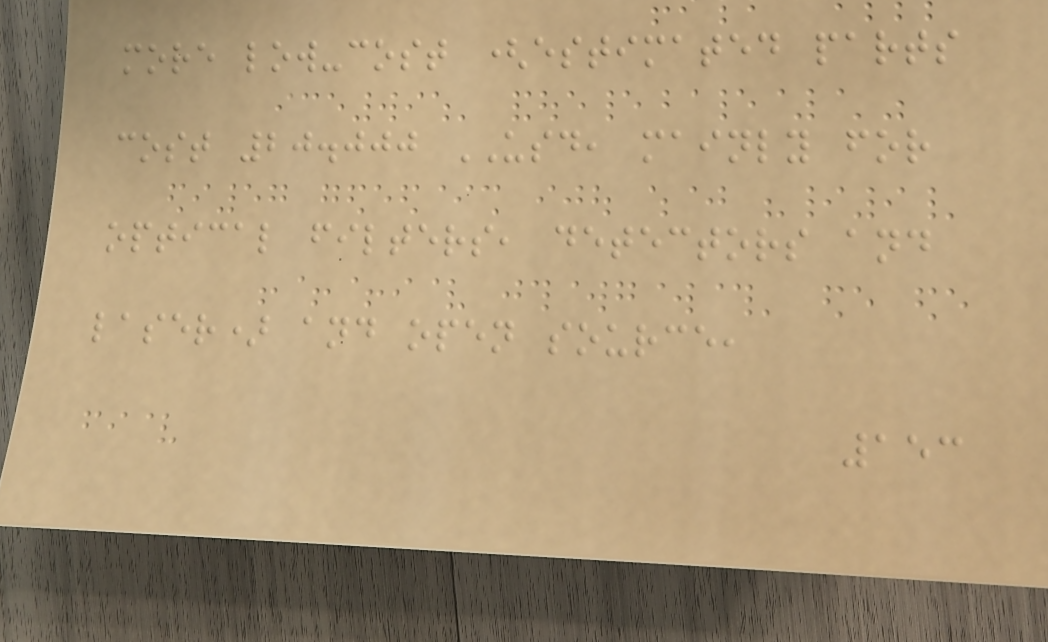more low-cost (estimated parts
cost 20.000 USD, mainly for
optical filters, detectors and
laser) and open source,
153
